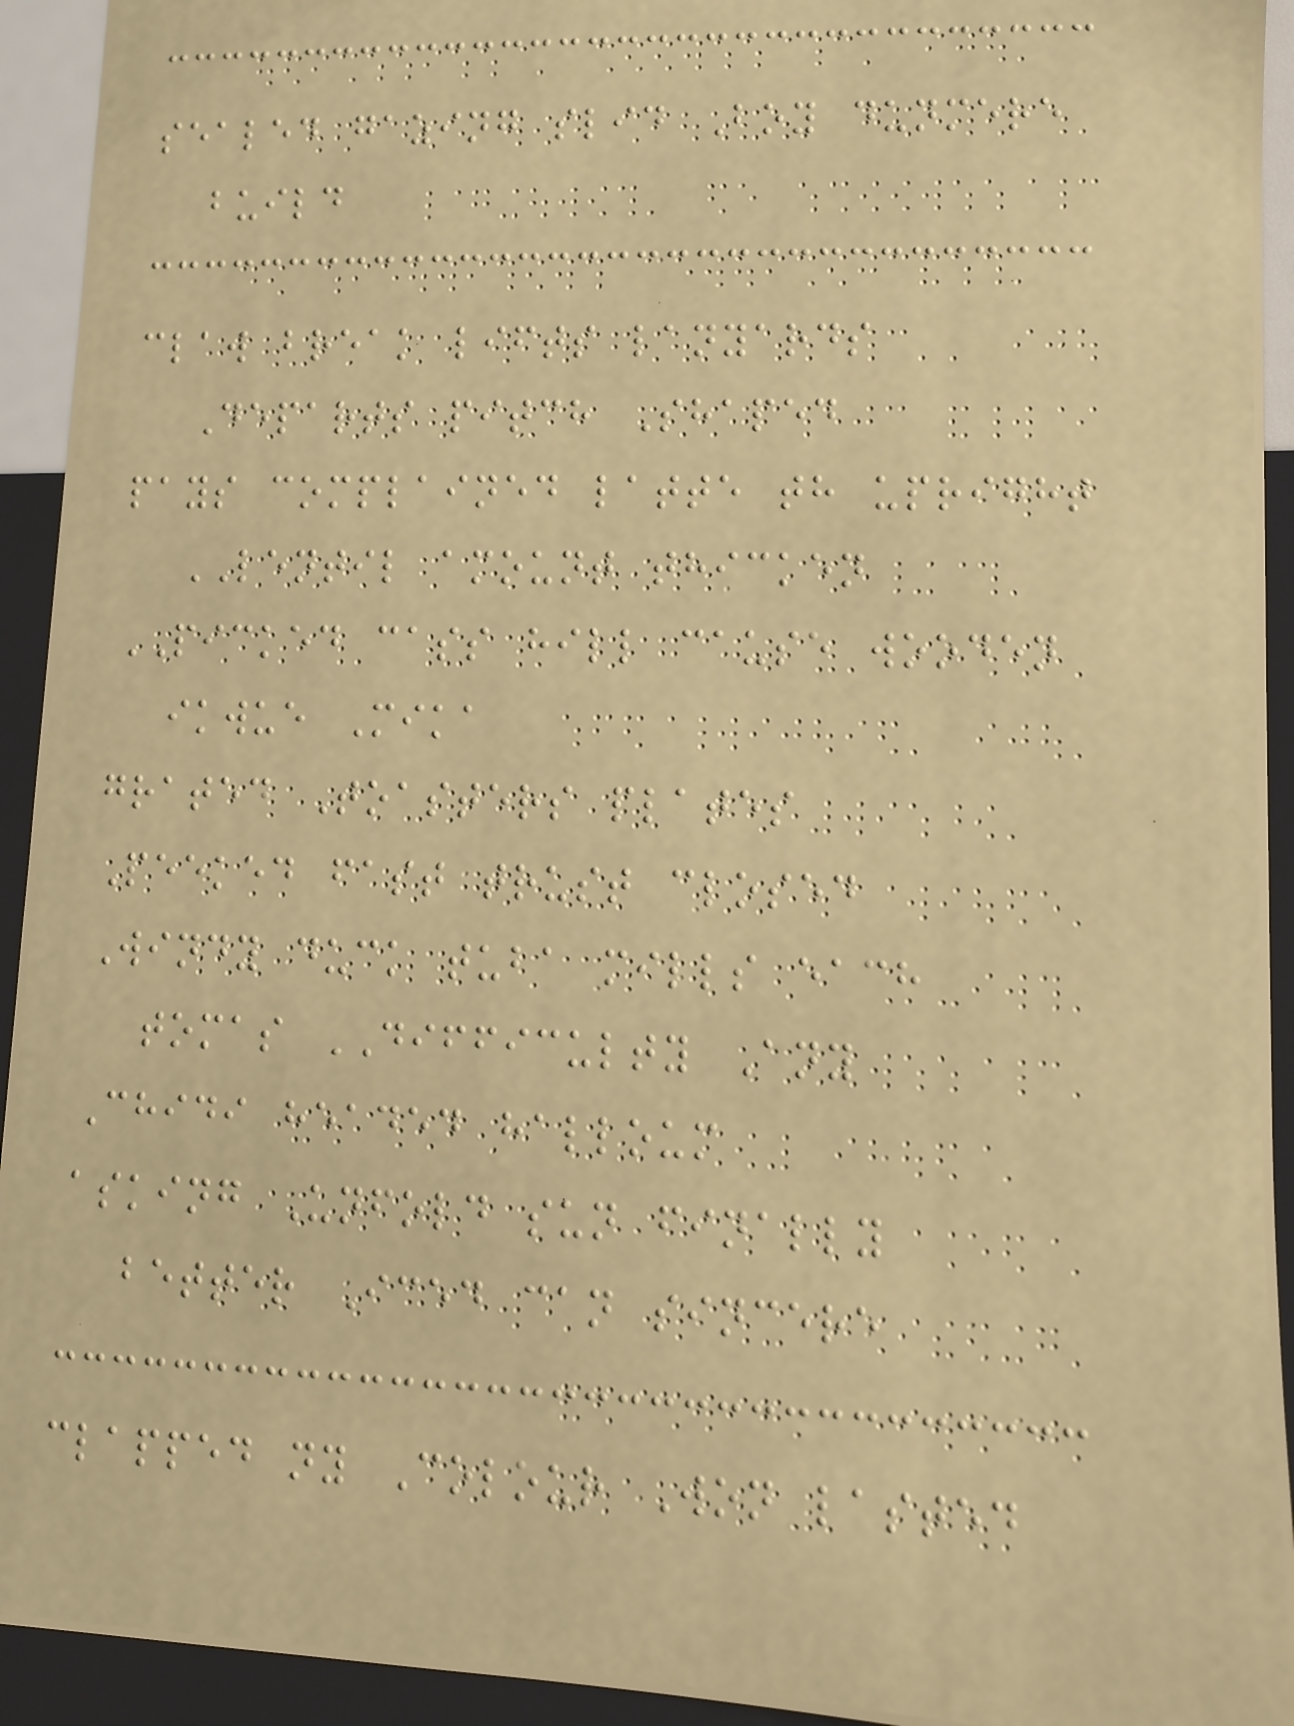sealed gazing slid Boy dunmere
build
claw break lifts lanyards
Departs pitch Shaped
pays complained latte th upright
LENTIL amount thicken
PICKED cass hill cause wooden
ikwue Mika
grated Toasters plates
Peeked fast trust closed
Windy duck tuba mills each
tomas DIFFICULTY Any
Chidi headed halloum
asking Unfold sun finally
better Iced can sincere
clapped ny Colour Won lasted
